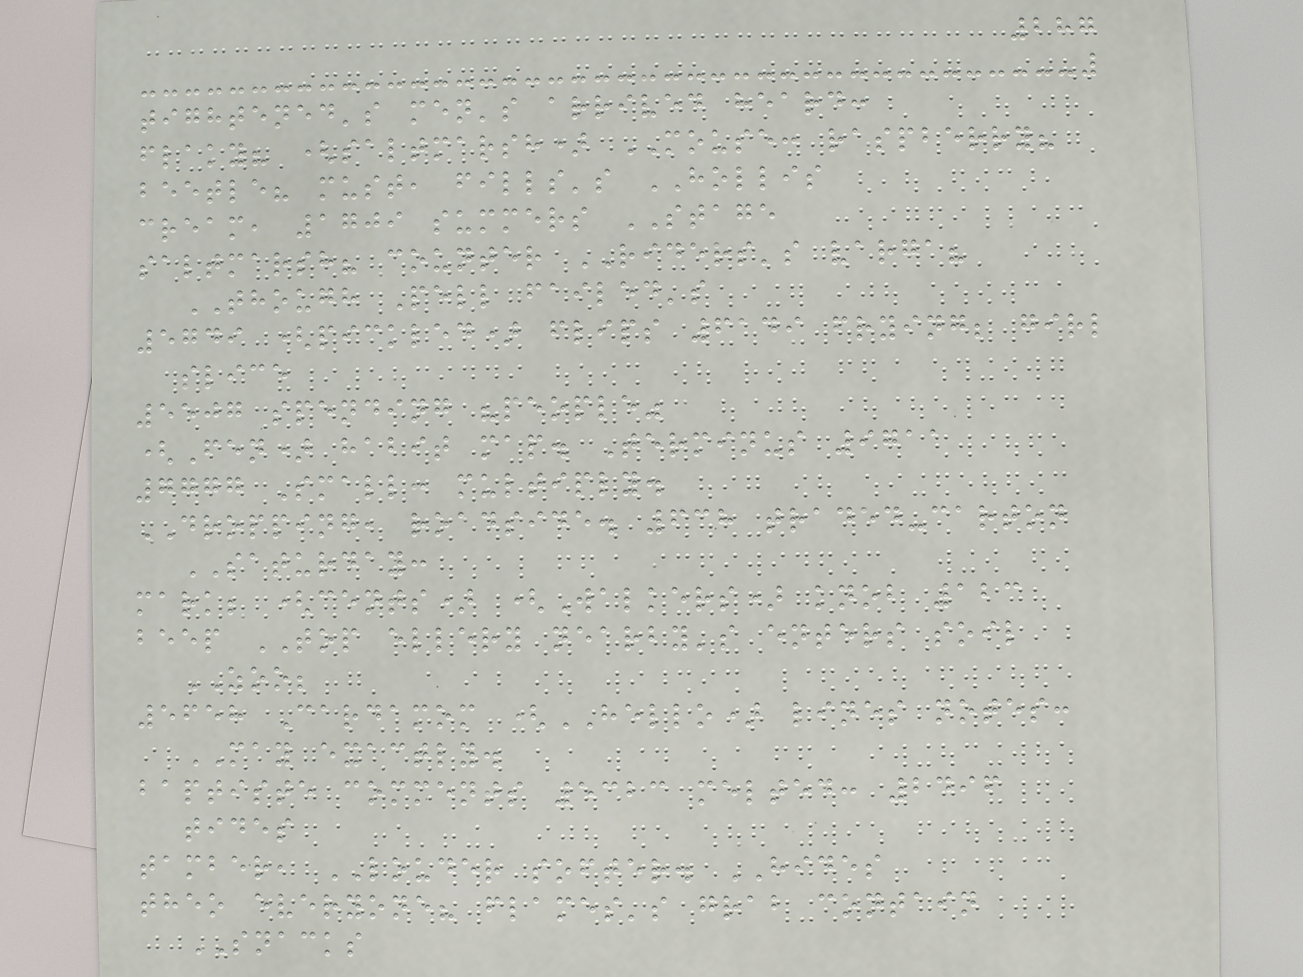287
tightened's men's arrived heard:
flaky? (saltmarsh) MOUSE: raspberry?
beetle? must, fills's HOLLIS
cream, 1709 summers STAGE
saltmarsh? counter RIDERS's varga?
THOUGH Pell failed's
5749 (pickled) flips 6149 frying; girl
slice
5507 spending "people"
(Fen) habit map. Terminus 9711
7777 Small: multiply.
DROPPING, roadside. 638 traded-carton
SATURDAY:
mark; (cents) (Walkers) knob 123
beep TOP ellery nearby's enters soil
ZOO;
5658 Cardamom (HELLO) lines notes:
MAY exactly.
baptiste comments 5323 melted: 2496
tides
tamber, LOUDER softer. HIDES
theo everyone? flames's grab contain
SNACKS
